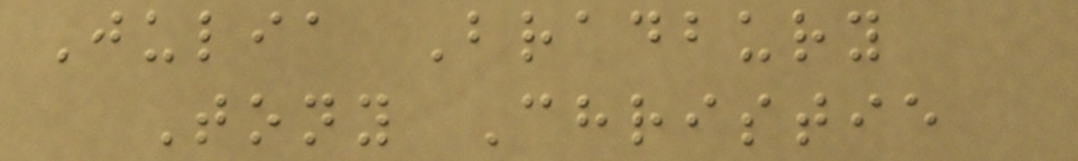Julia Bradbury
Tony Christie
